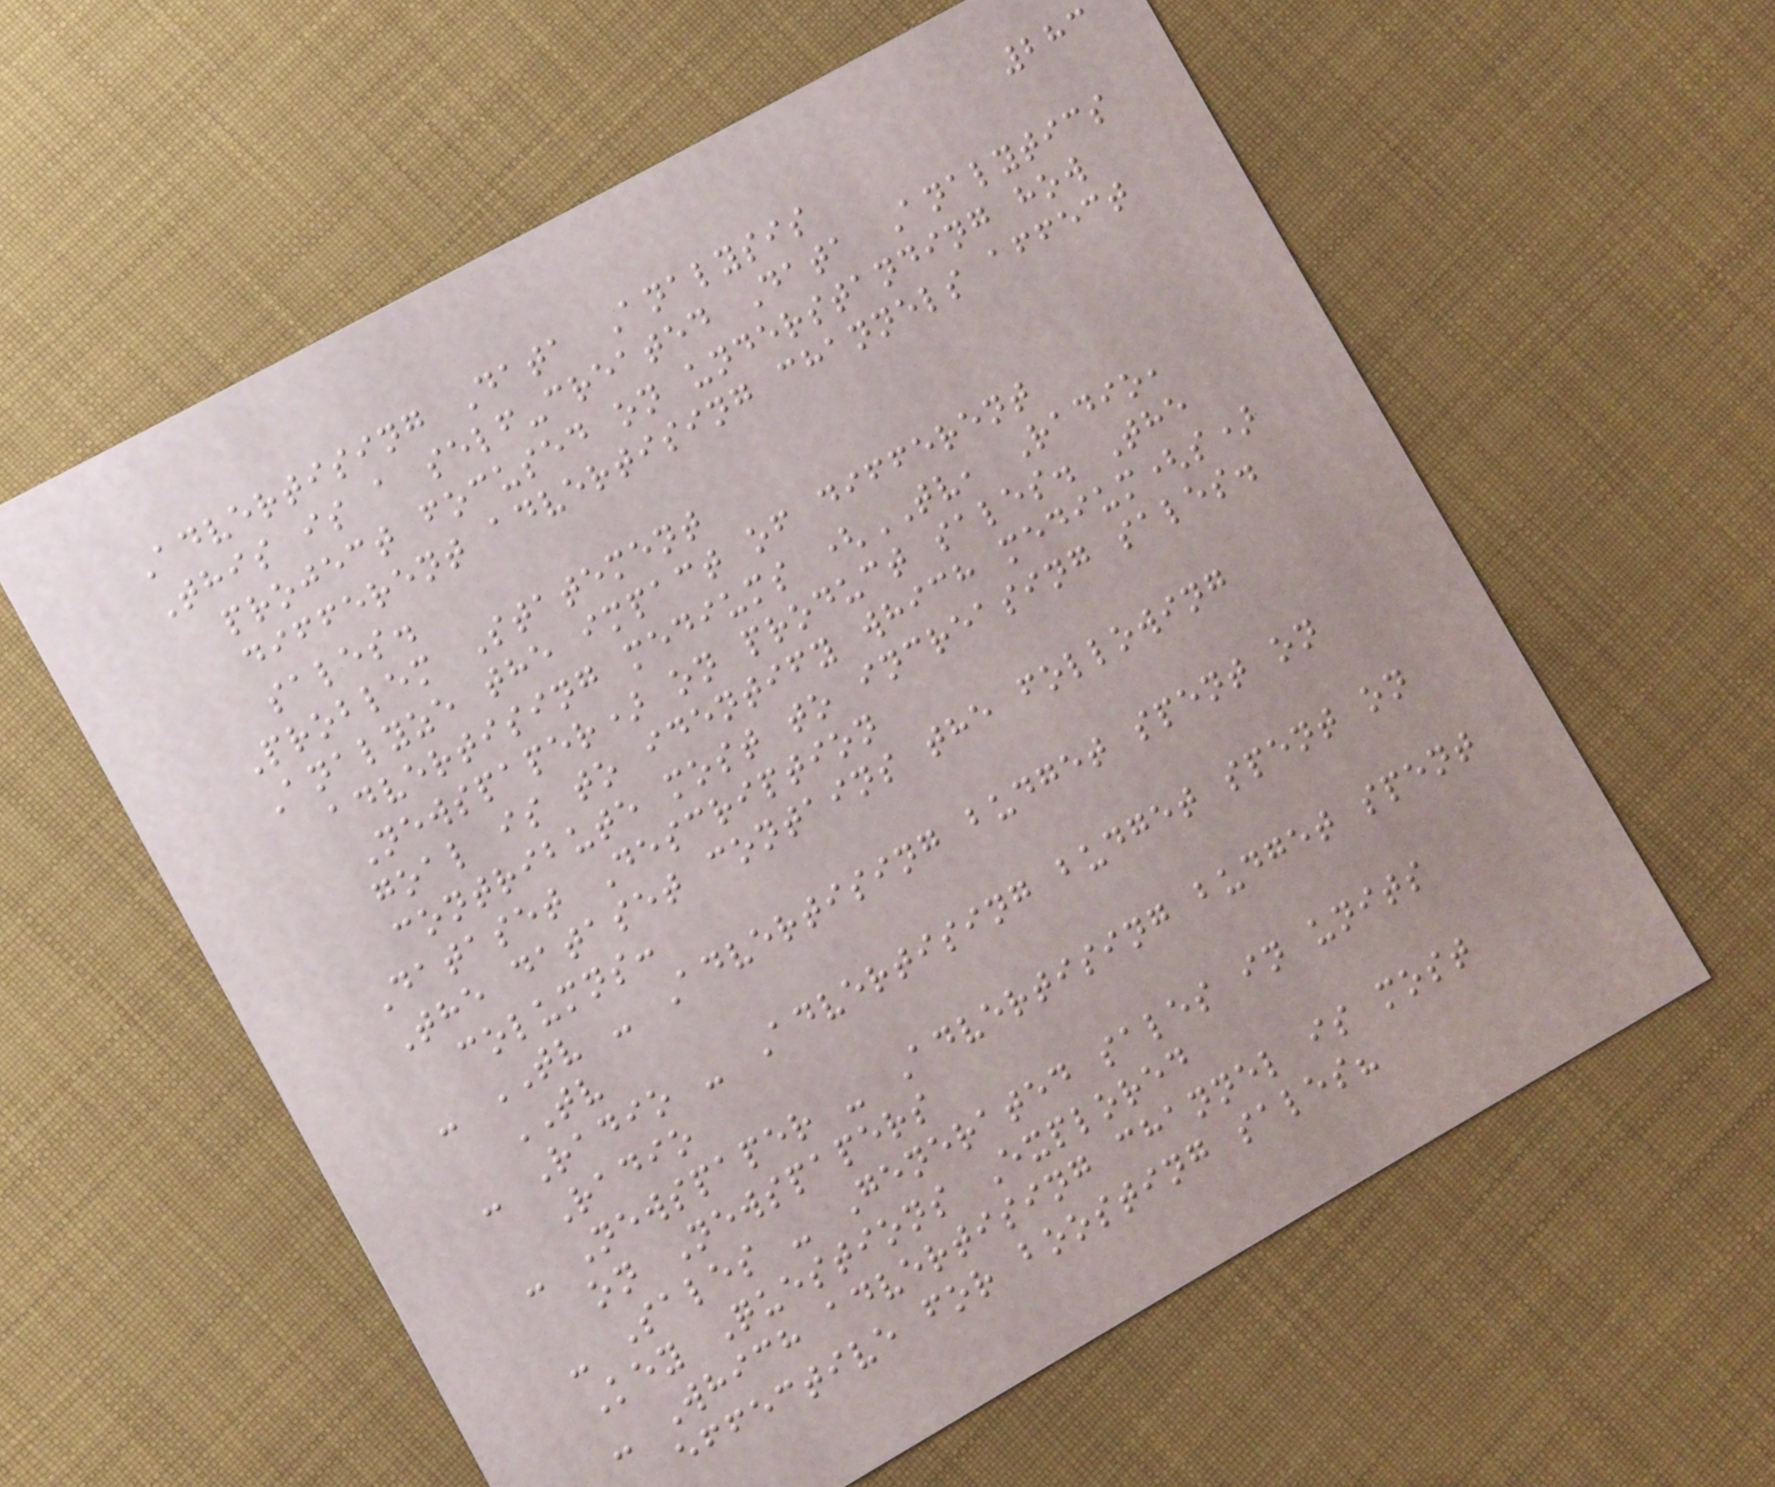283
Advertising Data Analysis
This is a self-created Data Analytics
project focused on understanding how
different advertising channels affect
sales.
Problem Statement
Analyze the impact of different
advertising mediums (TV, Radio,
Newspaper) on product sales. The
goal is to identify which medium(s)
contribute most to increasing sales.
Dataset Description
The dataset contains the following
columns:
- TV - Advertising budget spent on
TV
- Radio - Advertising budget spent on
Radio
- Newspaper - Advertising budget spent
on Newspapers
- Sales - Generated sales in units
Key Questions Explored
- Which advertising channel is most
effective for boosting sales?
